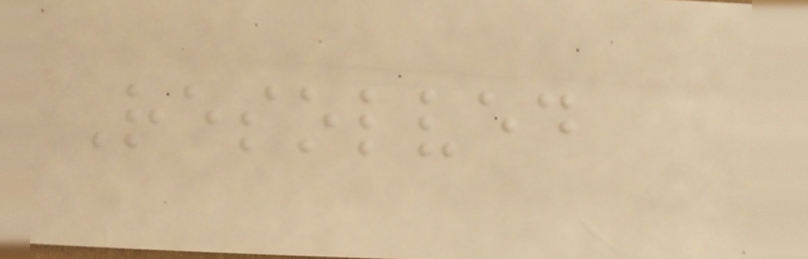Resolved
